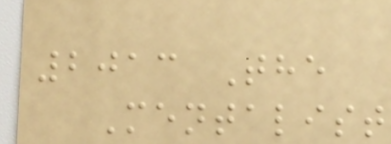2013 The
Mentalist
